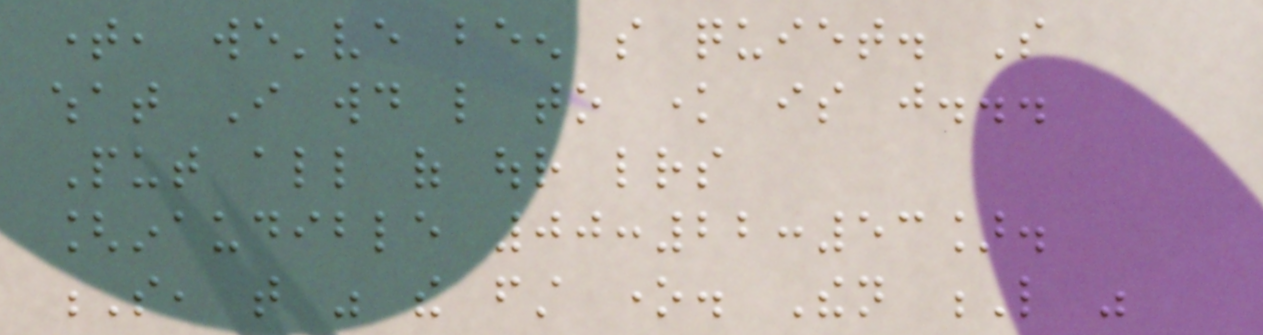time, we've been so quiet. So
what I would like to know is just...
Put all of our letters
[inaudible 00:22:53].
S, that was the first one. Then L was
